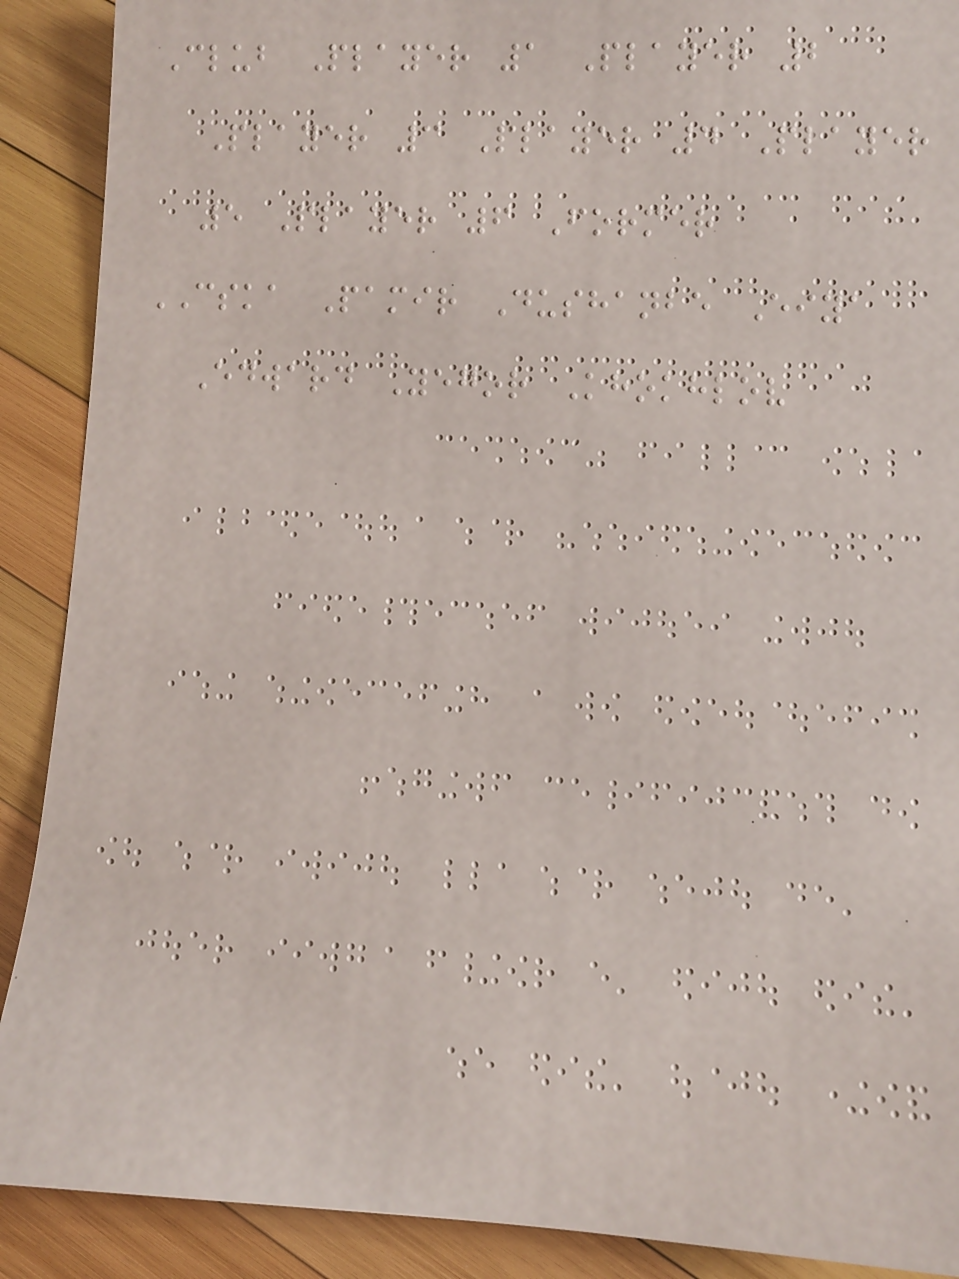Club Player 1 Player 2
Player 3 Player 4 Player
5 Player 6 Former
CSKA Pamir Dushanbe Eiya
Edward Yegor Khokhlov
